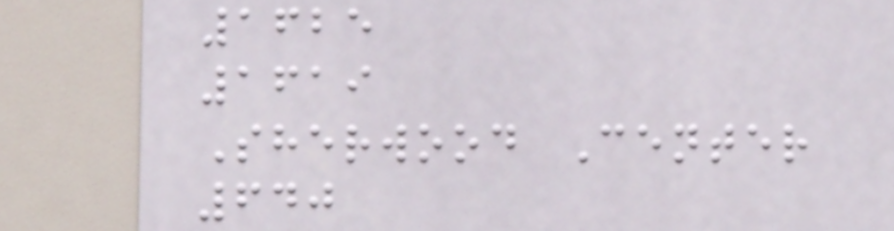1625
1619
Sherwood Center
640
